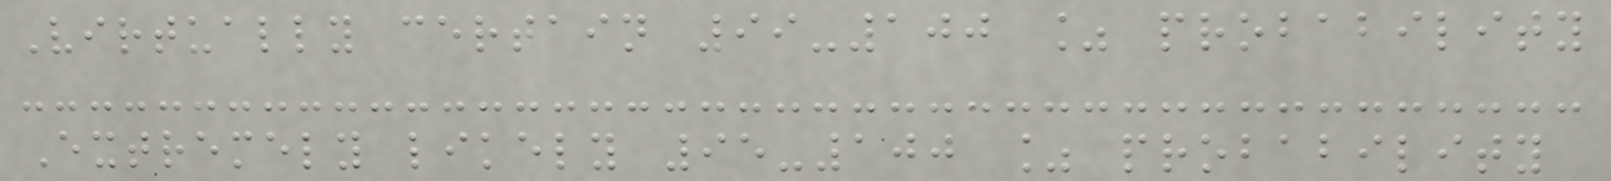Virtually certain 99-100 % probability
Extremely likely 95-100 % probability
